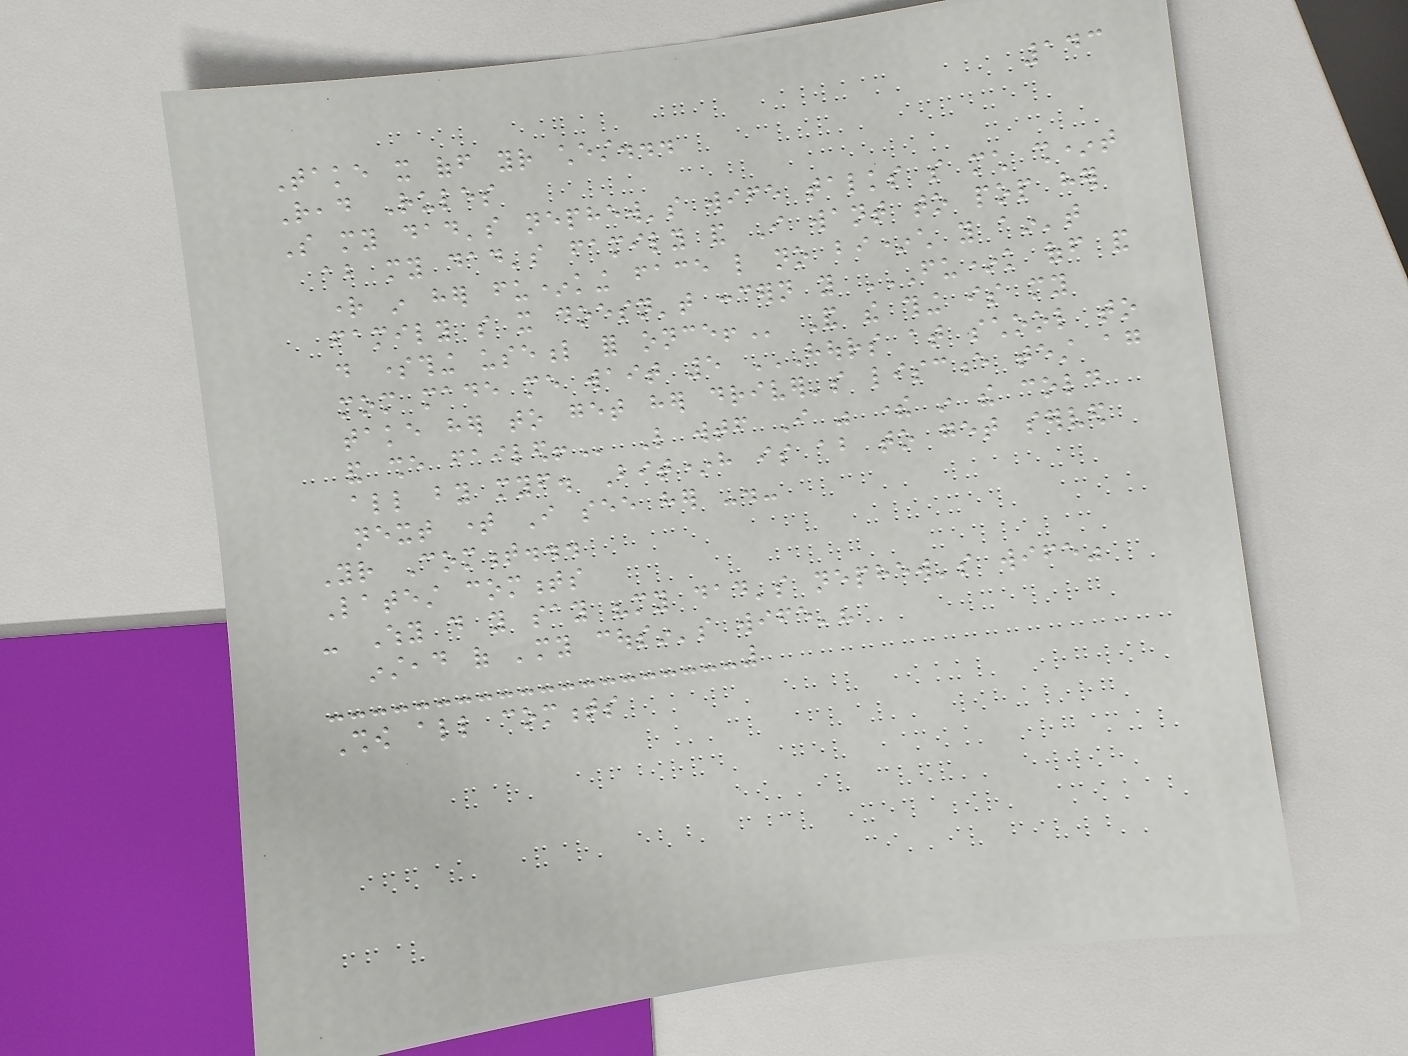143
Take it off your chest...
Read Rules
So my dad's nephew's wife talks so much sh*t
about my dad's family and I want to pop her
right in her fu*king face like no bi*ch you ain't
family so it doesn't concern you FU*K OFF AND
DO SOMETHING USEFUL FOR ONCE! And the thing is my
mom made me wait 5 HOURS AT SCHOOL TO
TAKE HER TO GET HER DRIVER'S LISCENCE TEST AGAIN
AND SHE FAILED! Like wtf I was there in the cold
all by myself. Bit*h is about to get served
next time I see her -.-
Your Comment...
Latest comments
- Why do you say "my dad's nephew's wife"
instead of 'my cousin's wife'?
Show all comments
